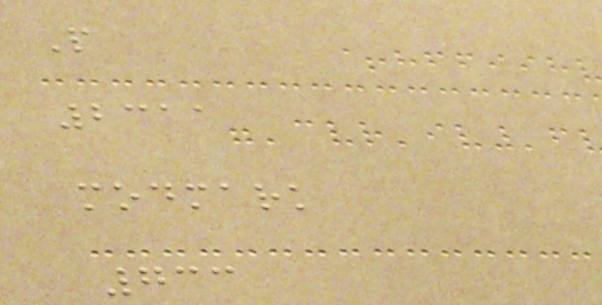P
2311
modmark
733
